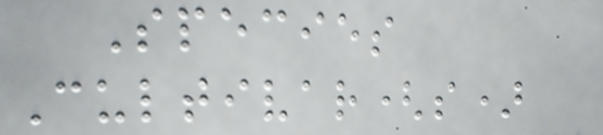Species
Cultivar(s)
